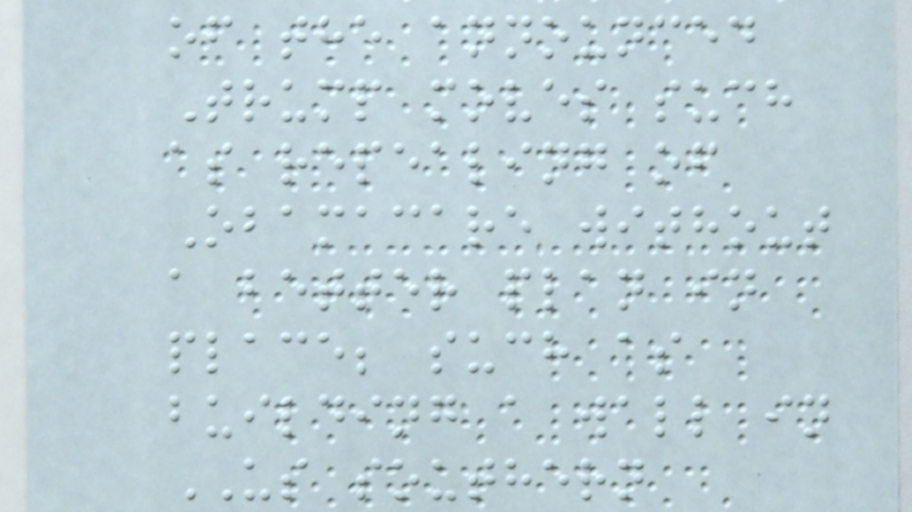of the announced
Trump moves such
as repealing of
Obamacare without
a better plan in
place; such as
building a wall in
US southern
